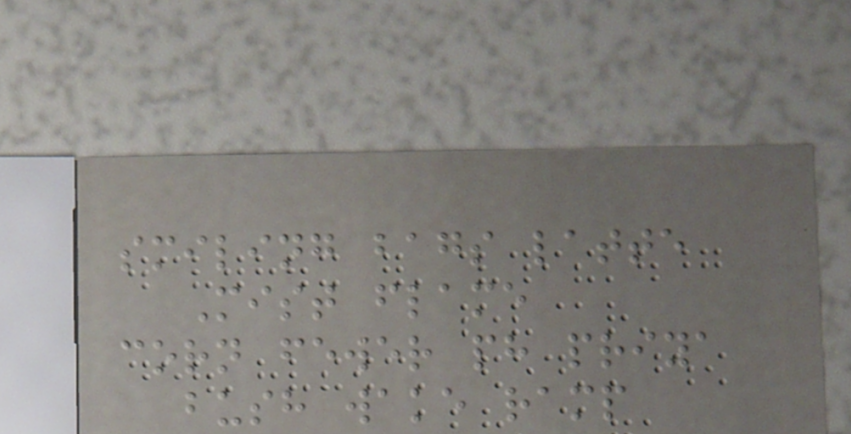smiling bags latte
Mist flame
corn fewer ph priya
bush wake ramp
